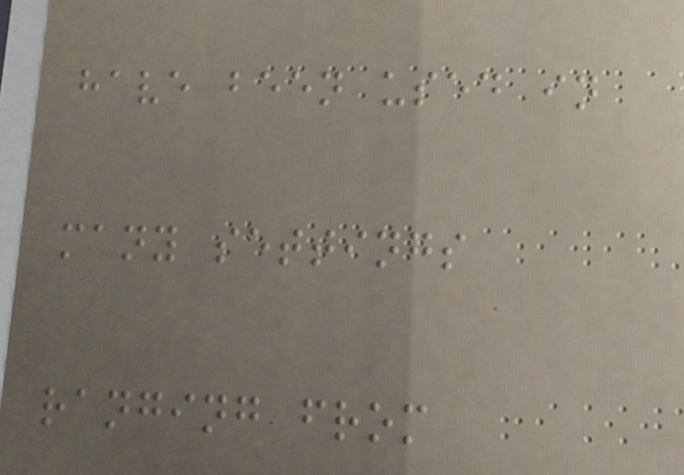have been used in
many settings
ranging from
